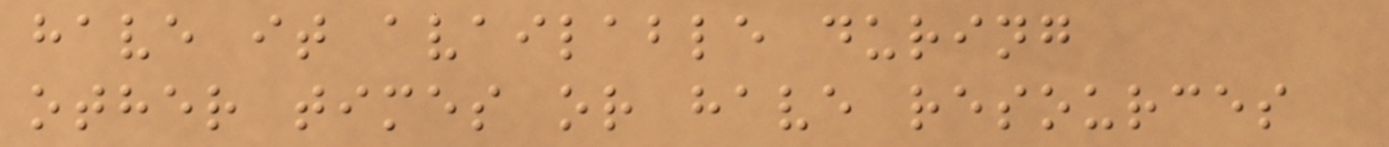have it available during
other times or have resources
